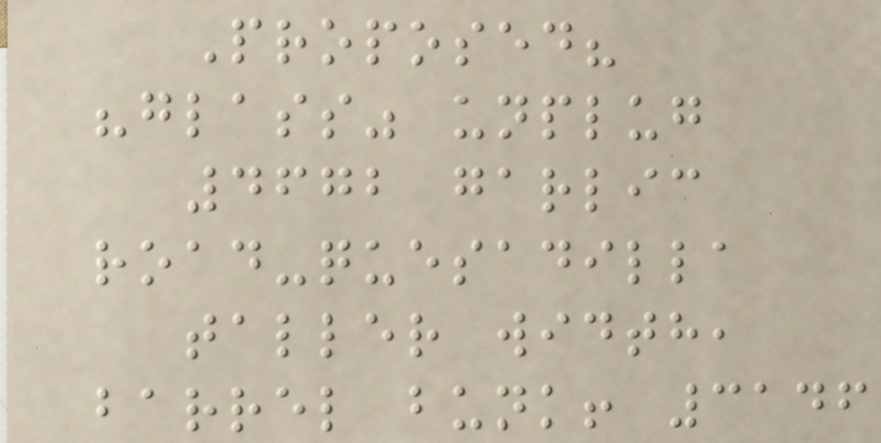Proposed?
"glass" unplug
4672 garlic
road-quesadilla
taller width,
barrel bunk! 3146
